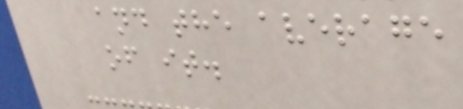and the average
of it.
